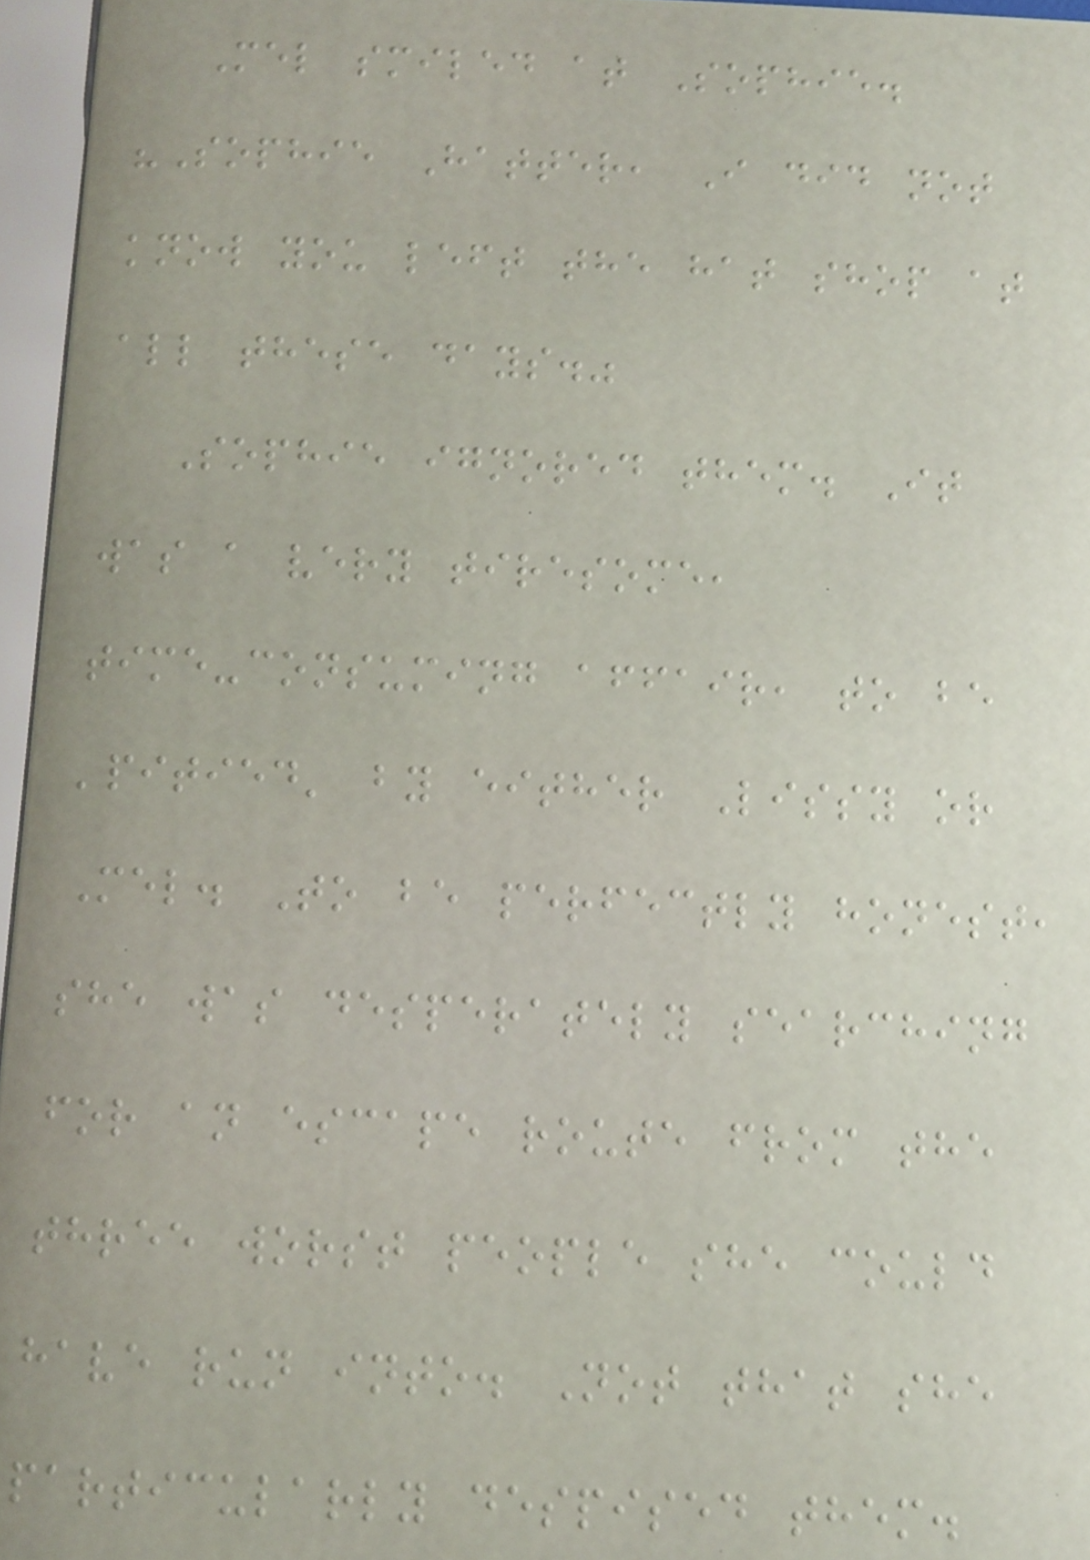Mel smiled at Sophie.
"Sophie Hatter, I did not
know you left the hat shop at
all these days."
Sophie ignored them. It
was a very tiresome,
time-consuming affair, to be
'pitied' by either Lissy or
Mel. To be perfectly honest,
she was desperately searching
for an escape route from the
three worst people she could
have run into. Not that she
particularly despised them.
